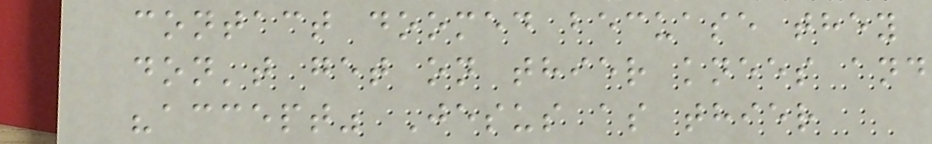contact doomed becuase they
don't get on thier knees and
"accept" Jesus as thier
